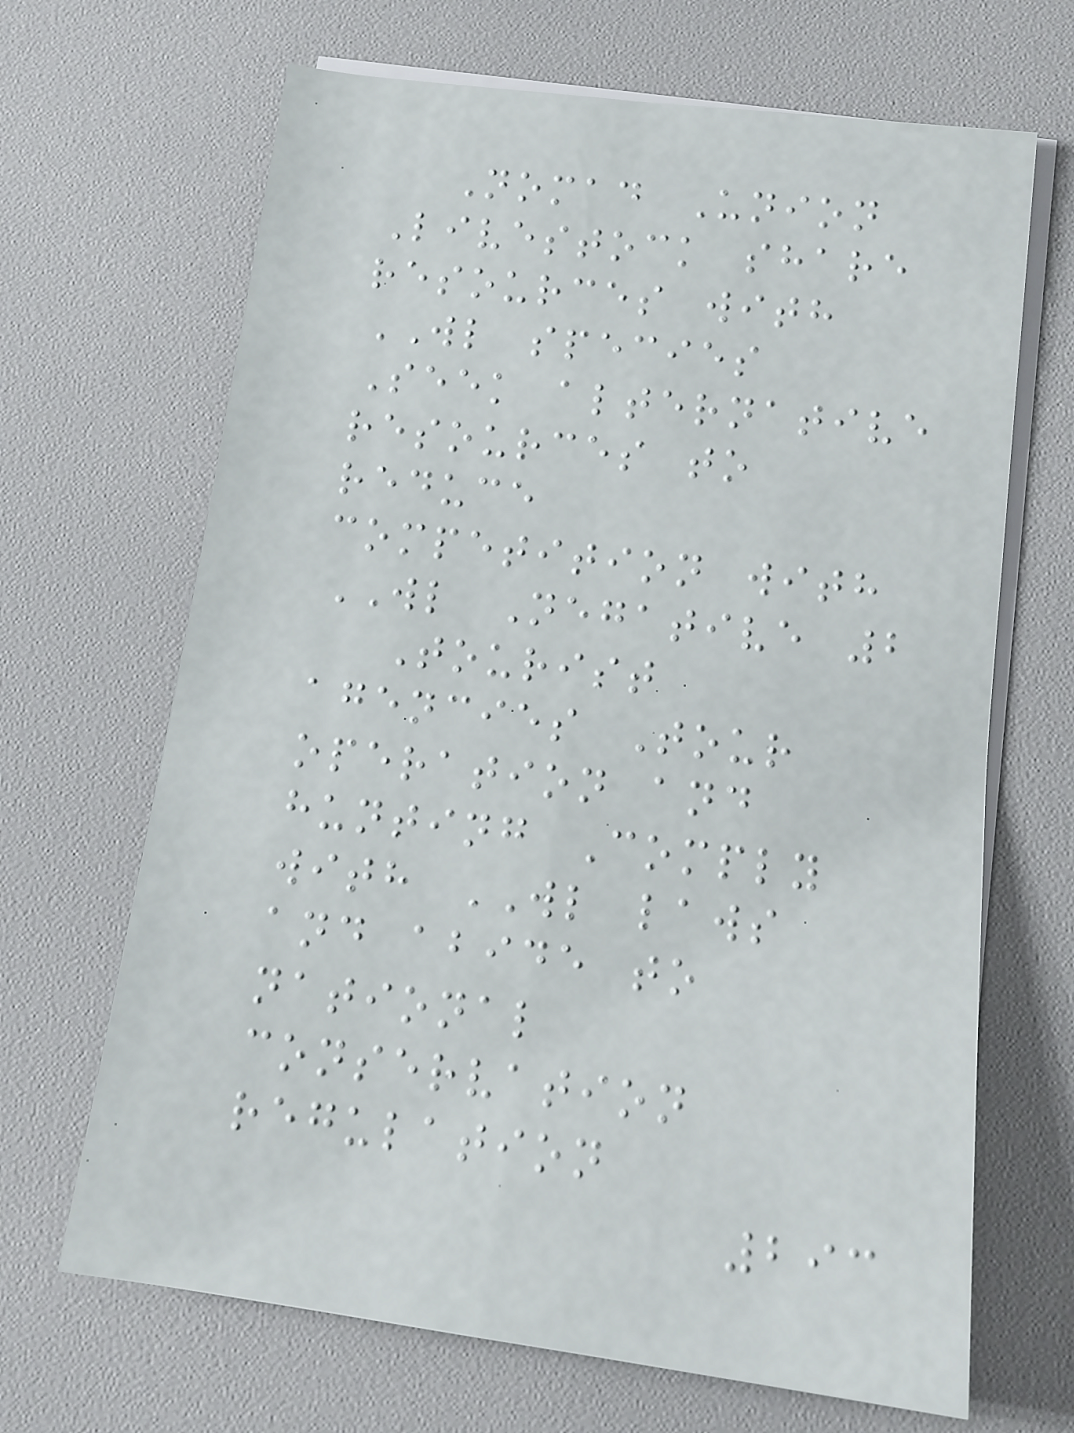Nomad Union
Livestock share
resources with
WL species
Seek alternative
resources to
reduce
competition with
WL Negative 2
Tourist
agencies Tour
operation and
hunting Comply
with WL laws
and abide to
national
conservation
regulation
293
